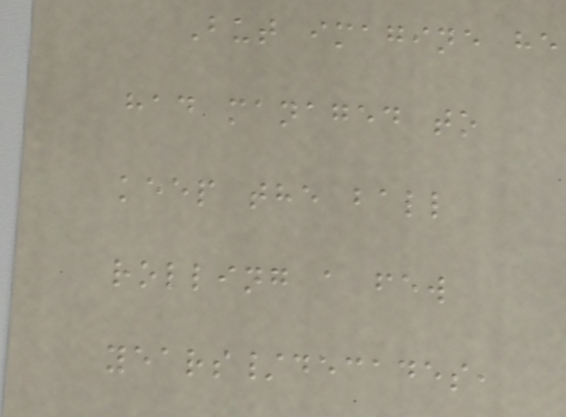But imagine he
had managed to
keep the ball
rolling a few
years/decades,
